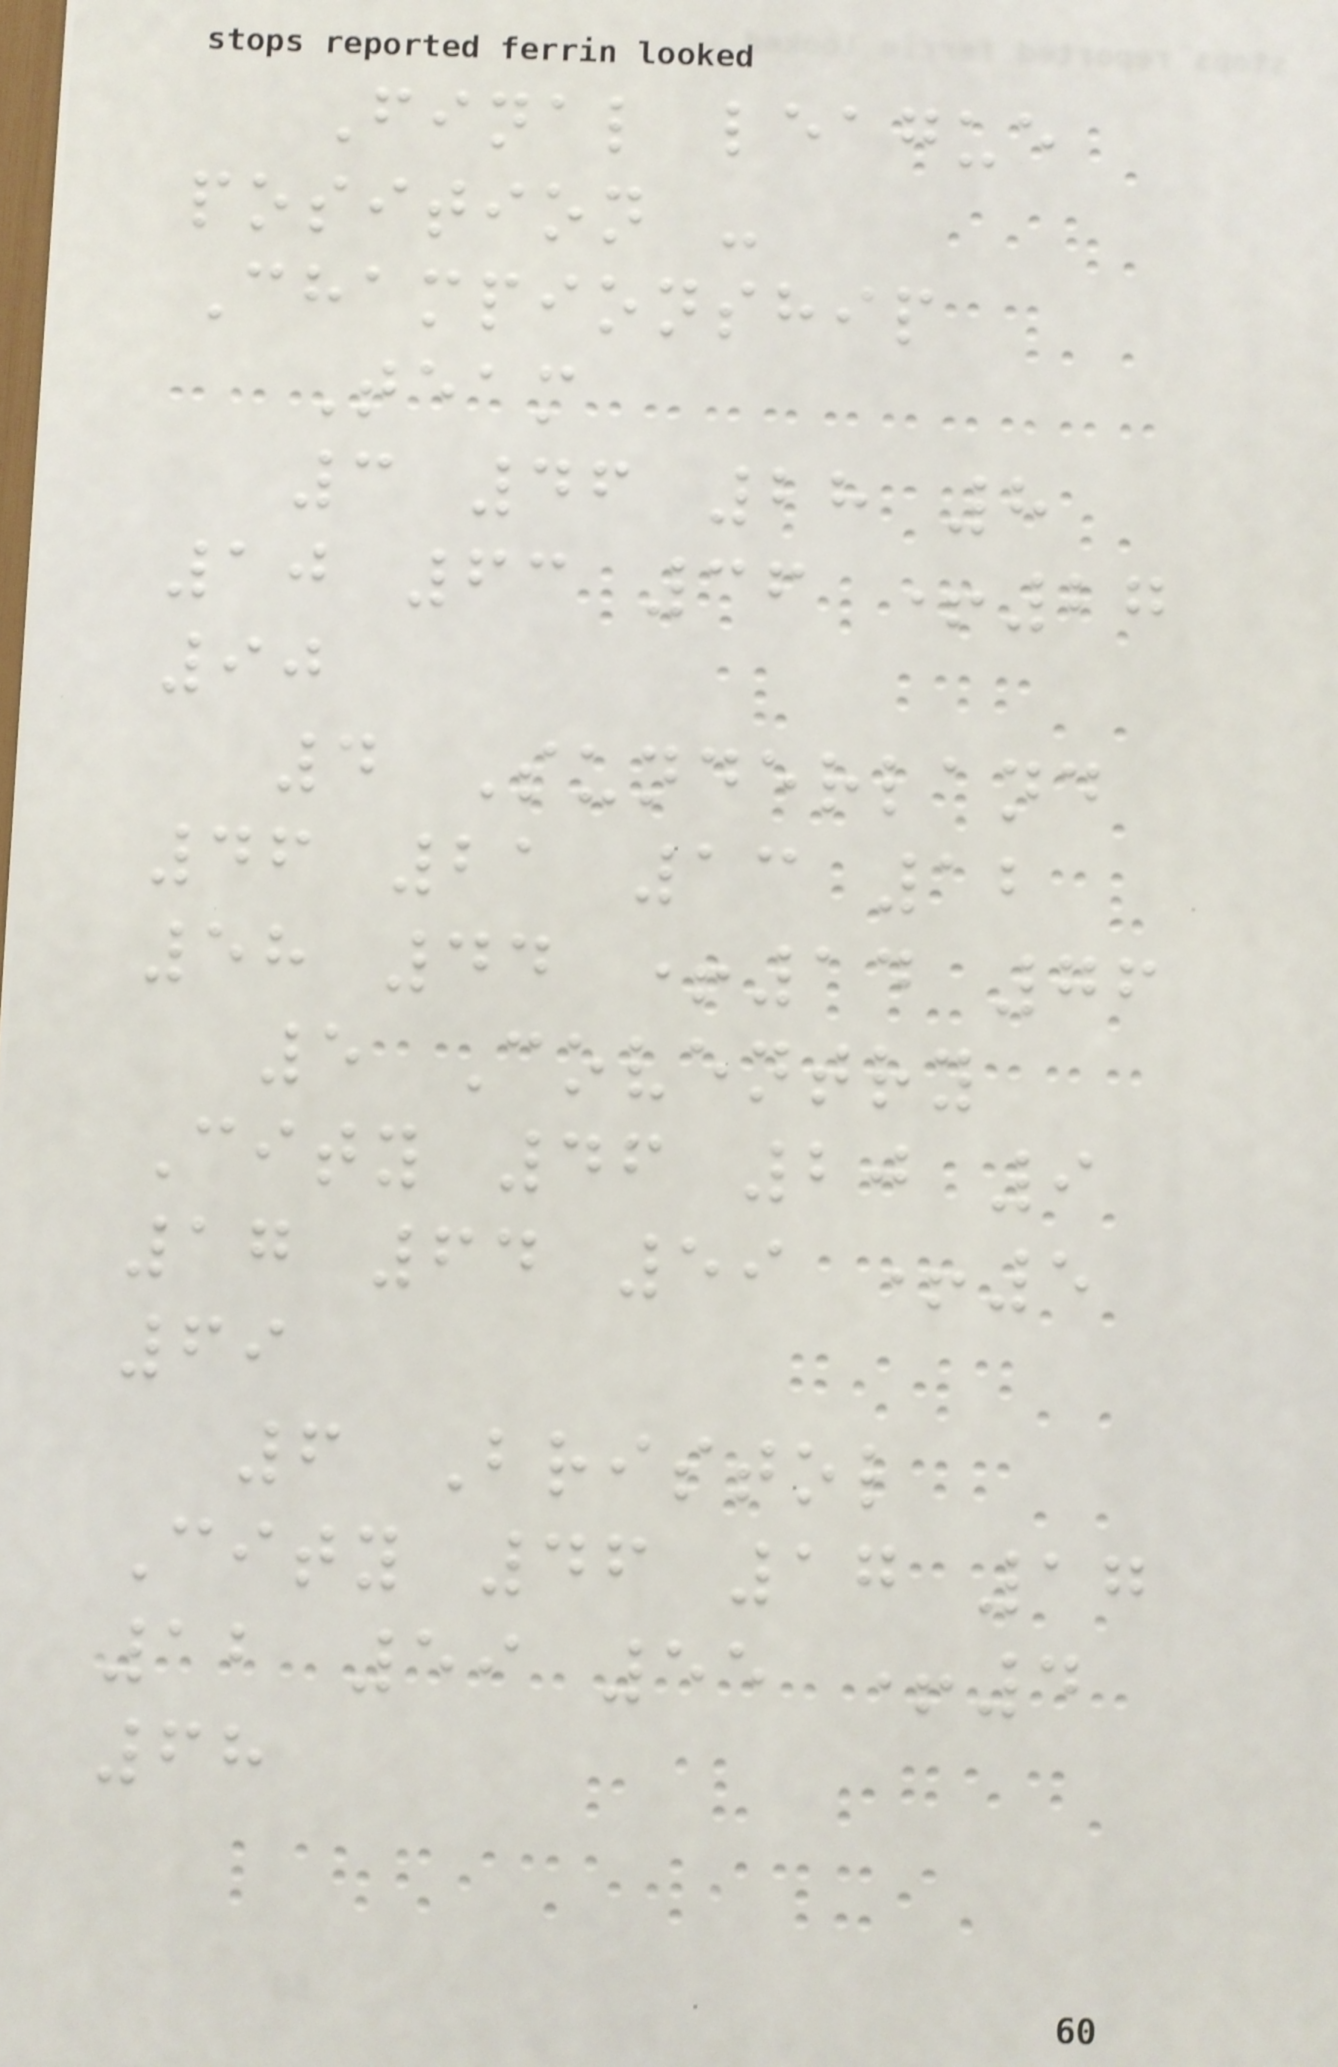Final league
position -
Championship
Team
3 46 28 8
10 63 36 +27
90
4 Sunderland
46 21 13 12
58 44 +14 76
5 Coventry
City 46 20 9
17 64 59 +5
69
6 Bristol
City 46 17 17
12 59 55 +4
68
